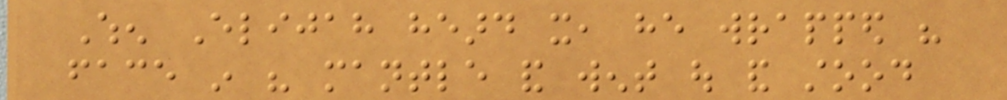When Elijah heard it, he wrapped his
face in his mantle and went out and stood
